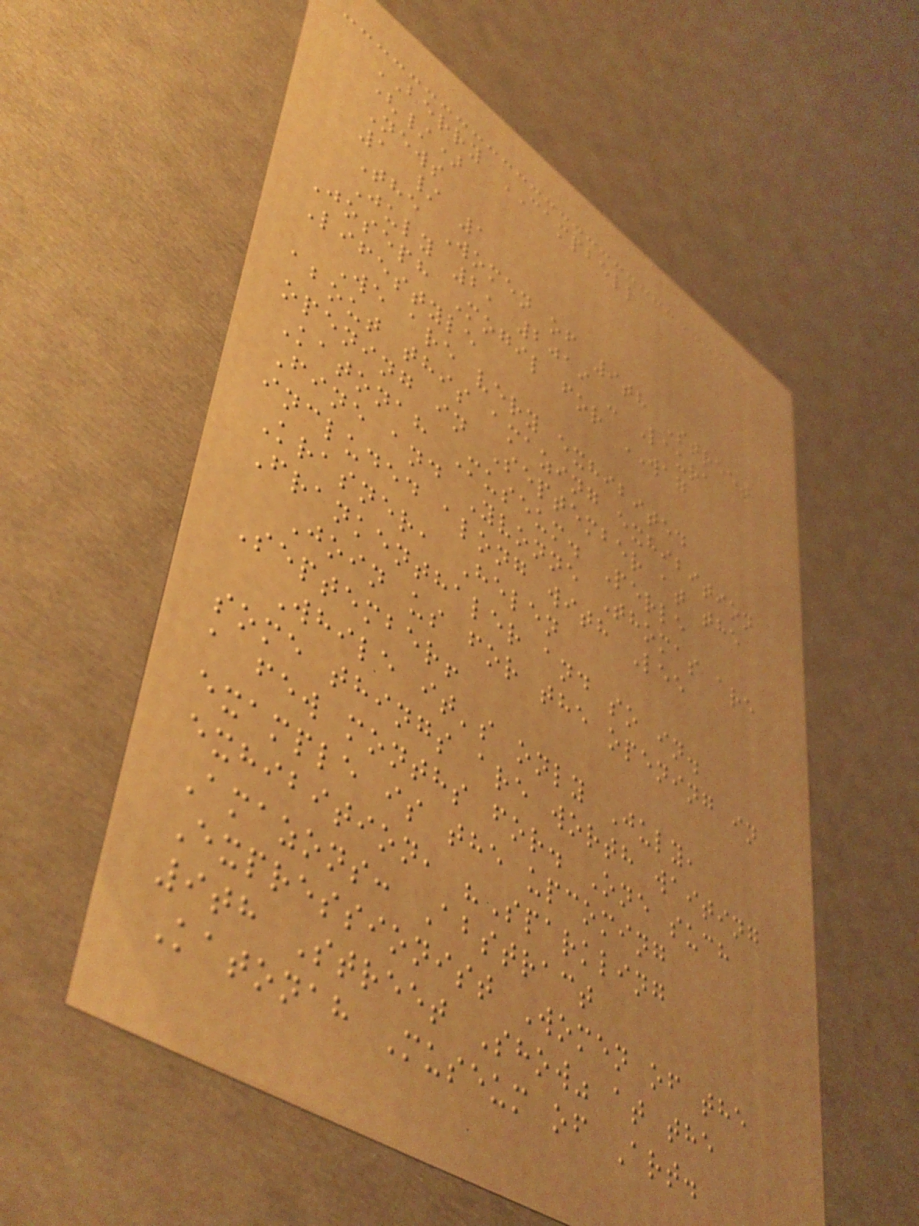BERRY CAMPBELL
(/)
News
1 / 1
The Women of 9th Street
July 2, 2019 - Laura
Joseph Mogil for WAG
Lifestyle
We are very exhibited
about this amazing exhibition
opening in September at the
Katonah Museum. Perle
Fine and Yvonne Thomas are
included along with Lee
Krasner, Helen
Frankenthaler and so in.
Join us for the opening in
September!
While it's only July,
some things are worth waiting
a few months for. One such
example is the upcoming
exhibition, "Sparkling
Amazons: Abstract
Expressionist Women of the
9th Street Show" at the
Katonah Museum of Art.
